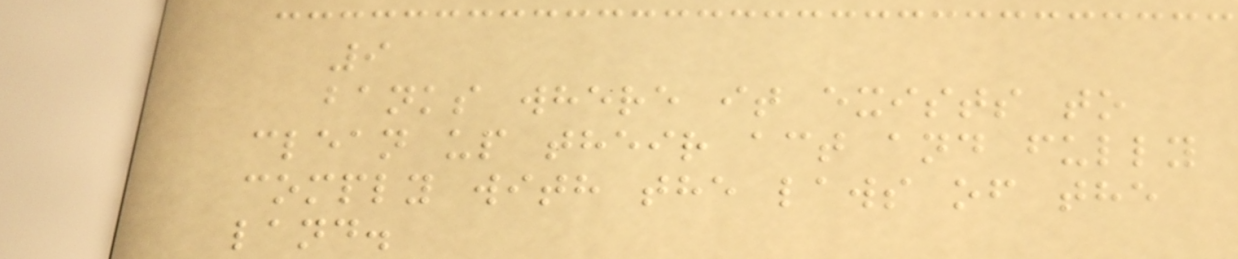9
banks where it exists to
clean up their act and fully
comply with the laws of the
land.
